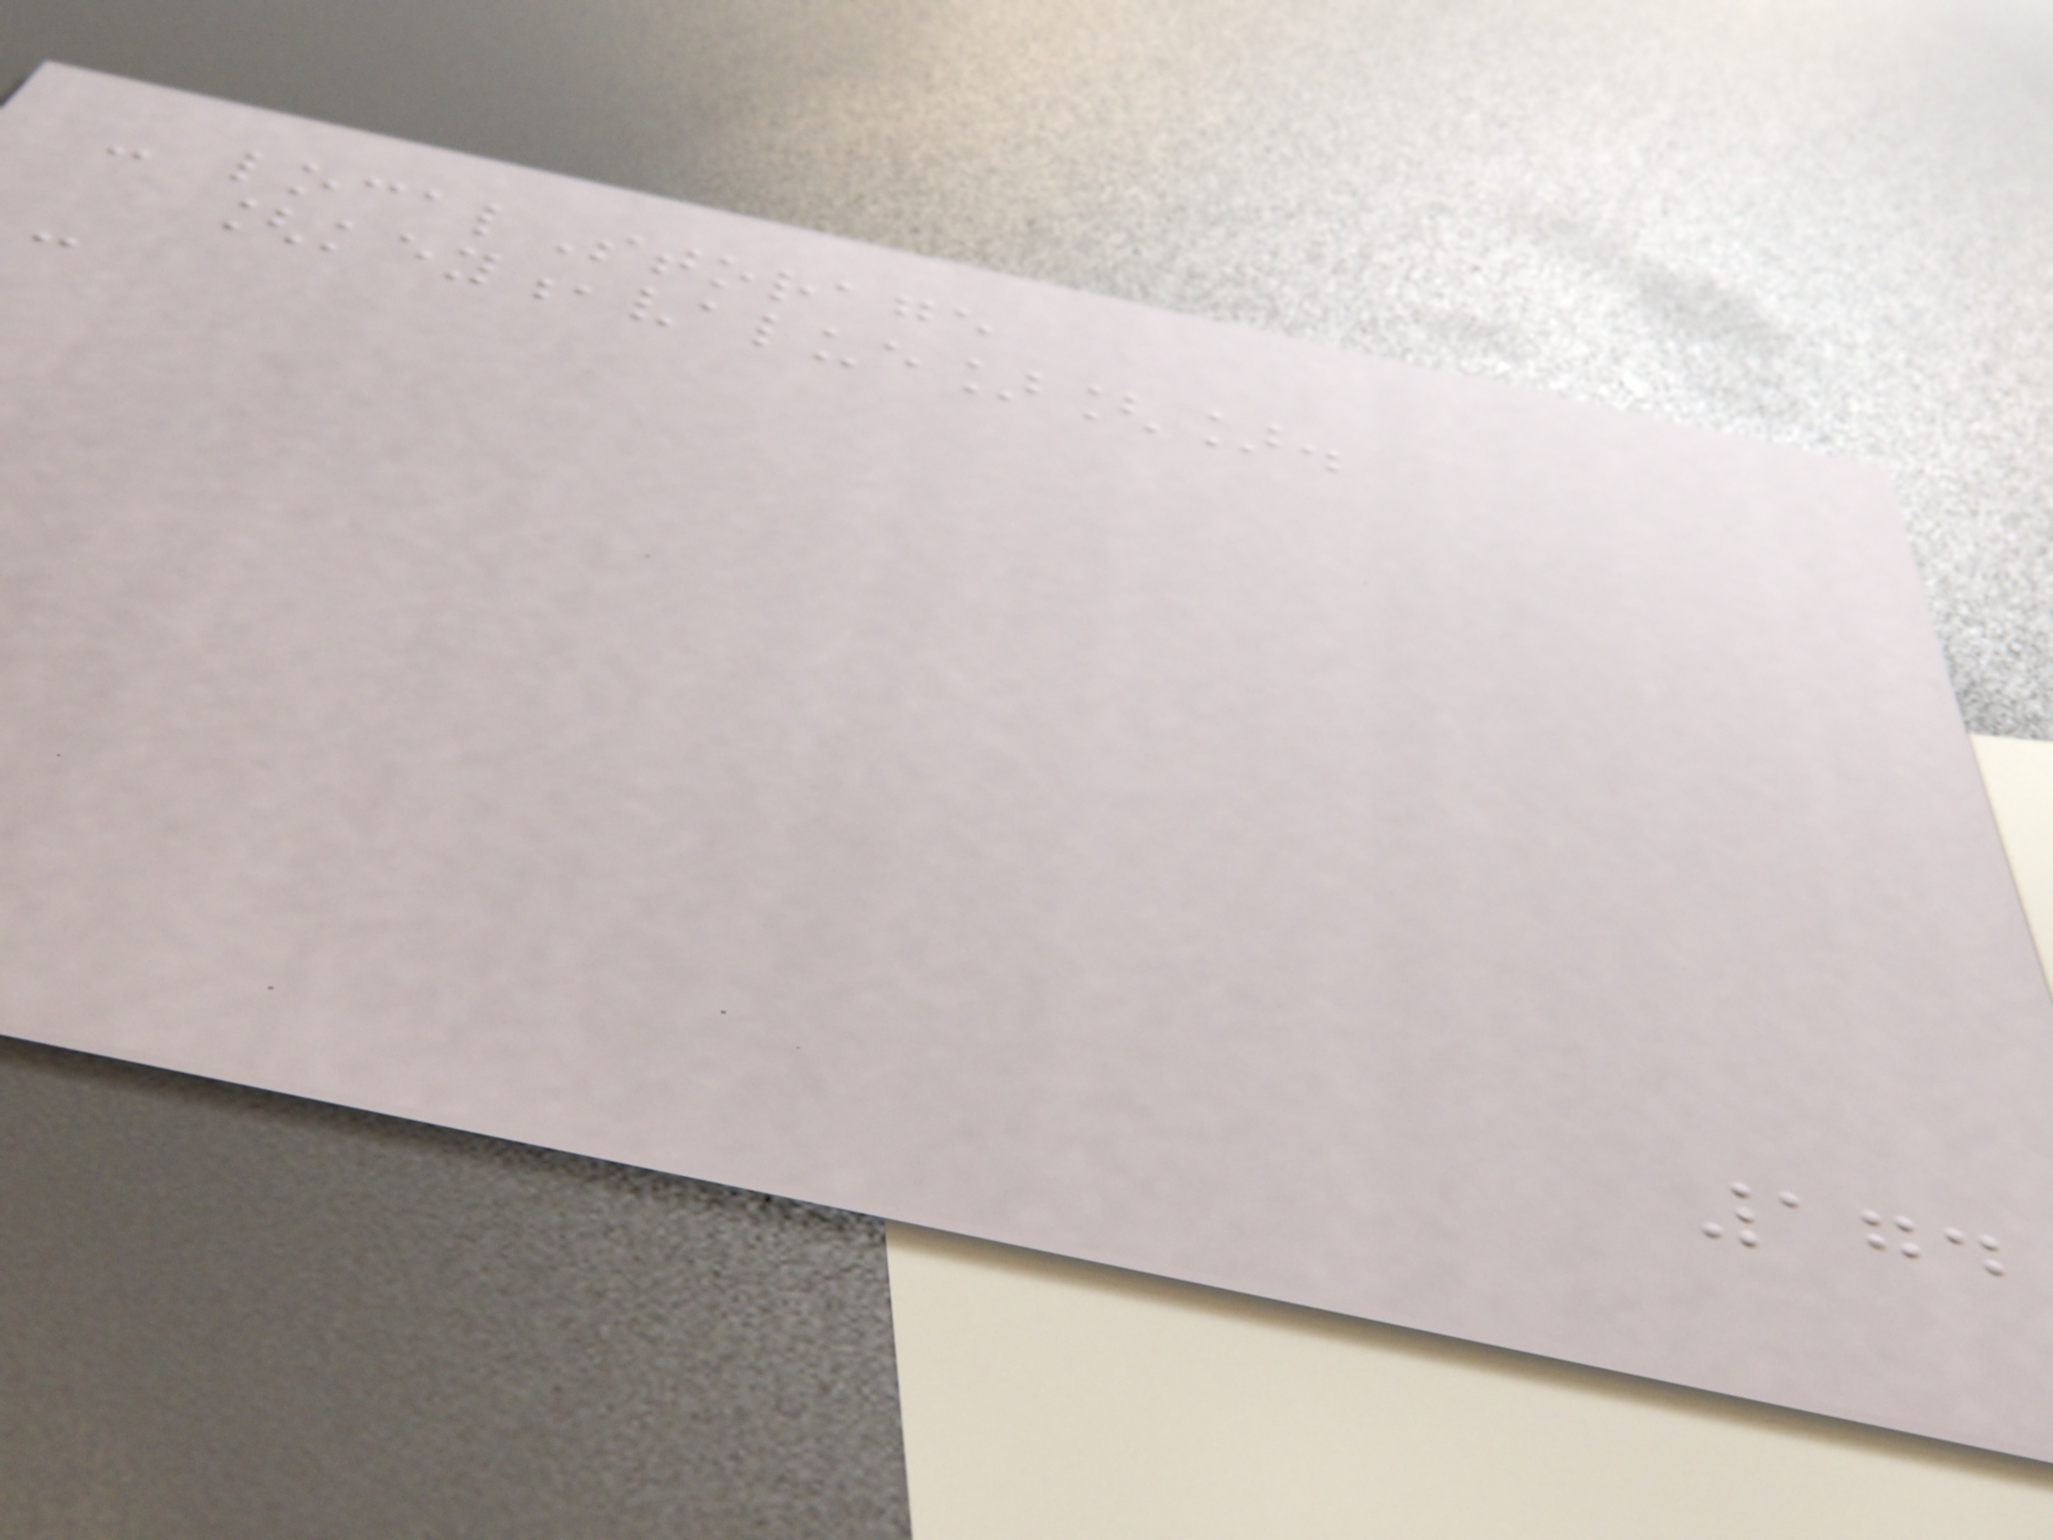- localStorage
[key,value][].
-
174
